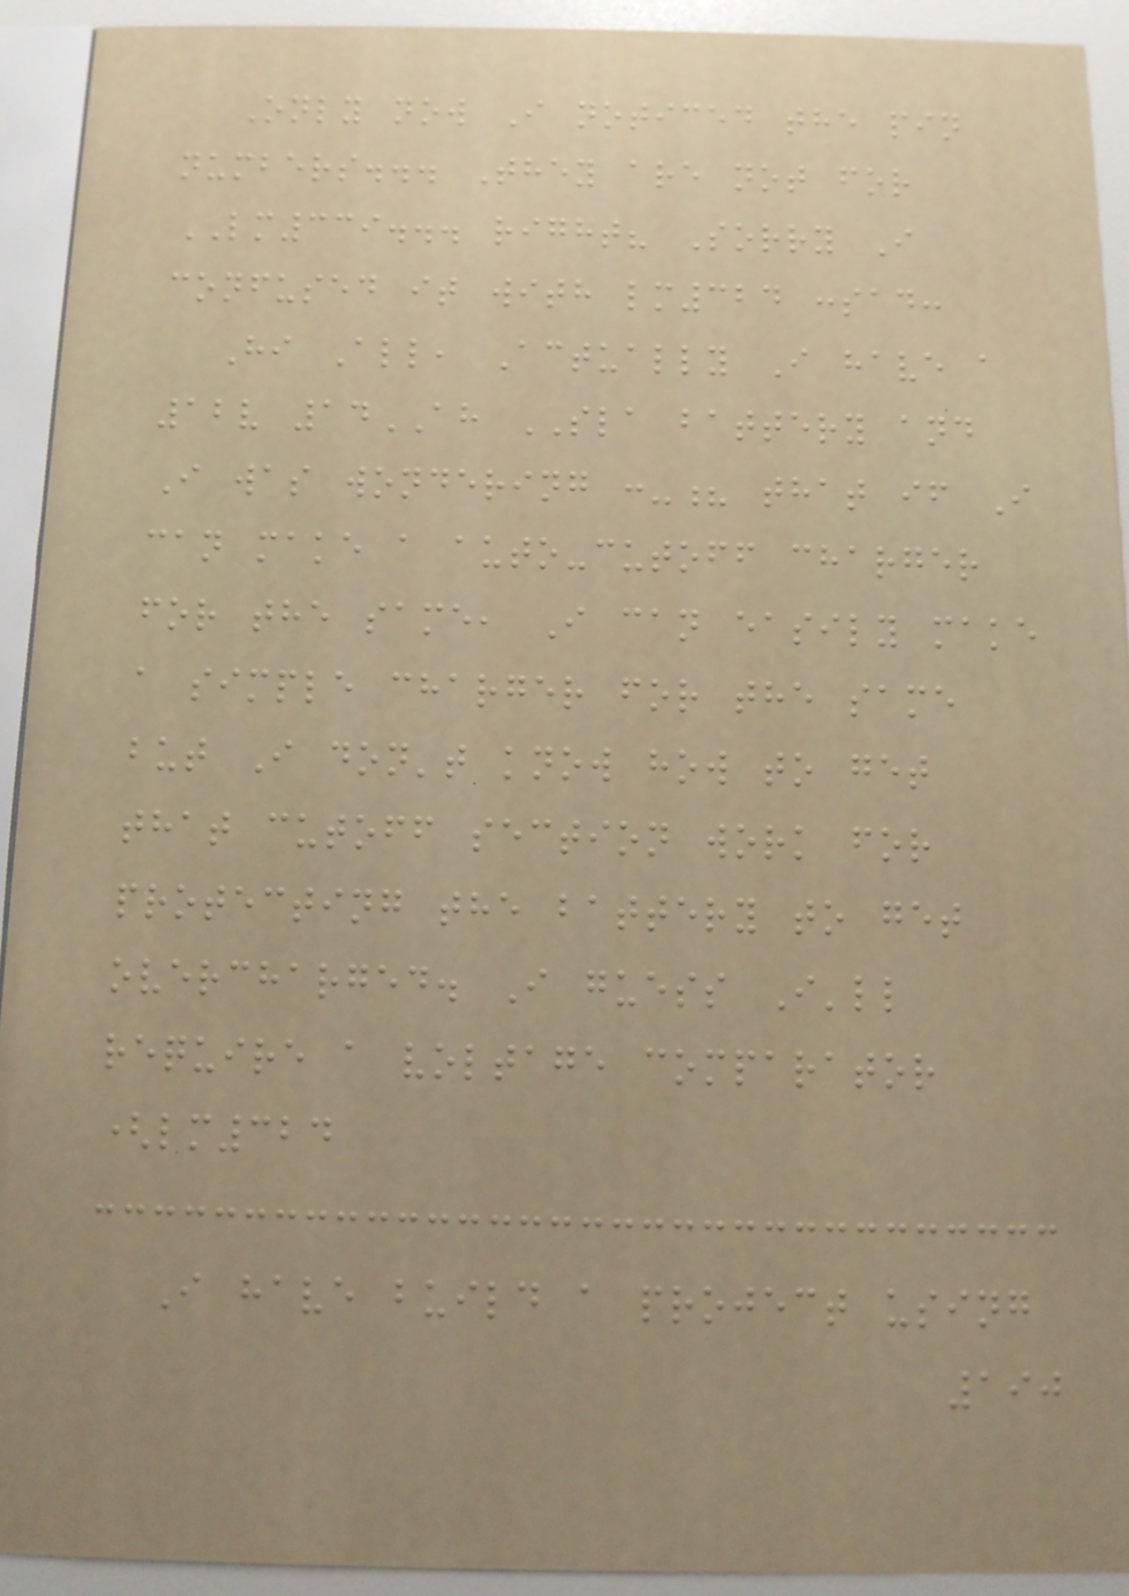Only now I noticed the pin
numbers... They are not for
LM339... right? Sorry I
confused it with lm324 :sad:
Hi All, Actually I have a
12v 14AH SLA battery and
I was wondering :-? that if I
can make a auto-cutoff charger
for the same, I can easily make
a simple charger for the same
but I don't know how to get
that cutoff section work for
protecting the battery to get
overcharged. I guess I'll
require a voltage comparator
(lm324
I have build a project using
190
